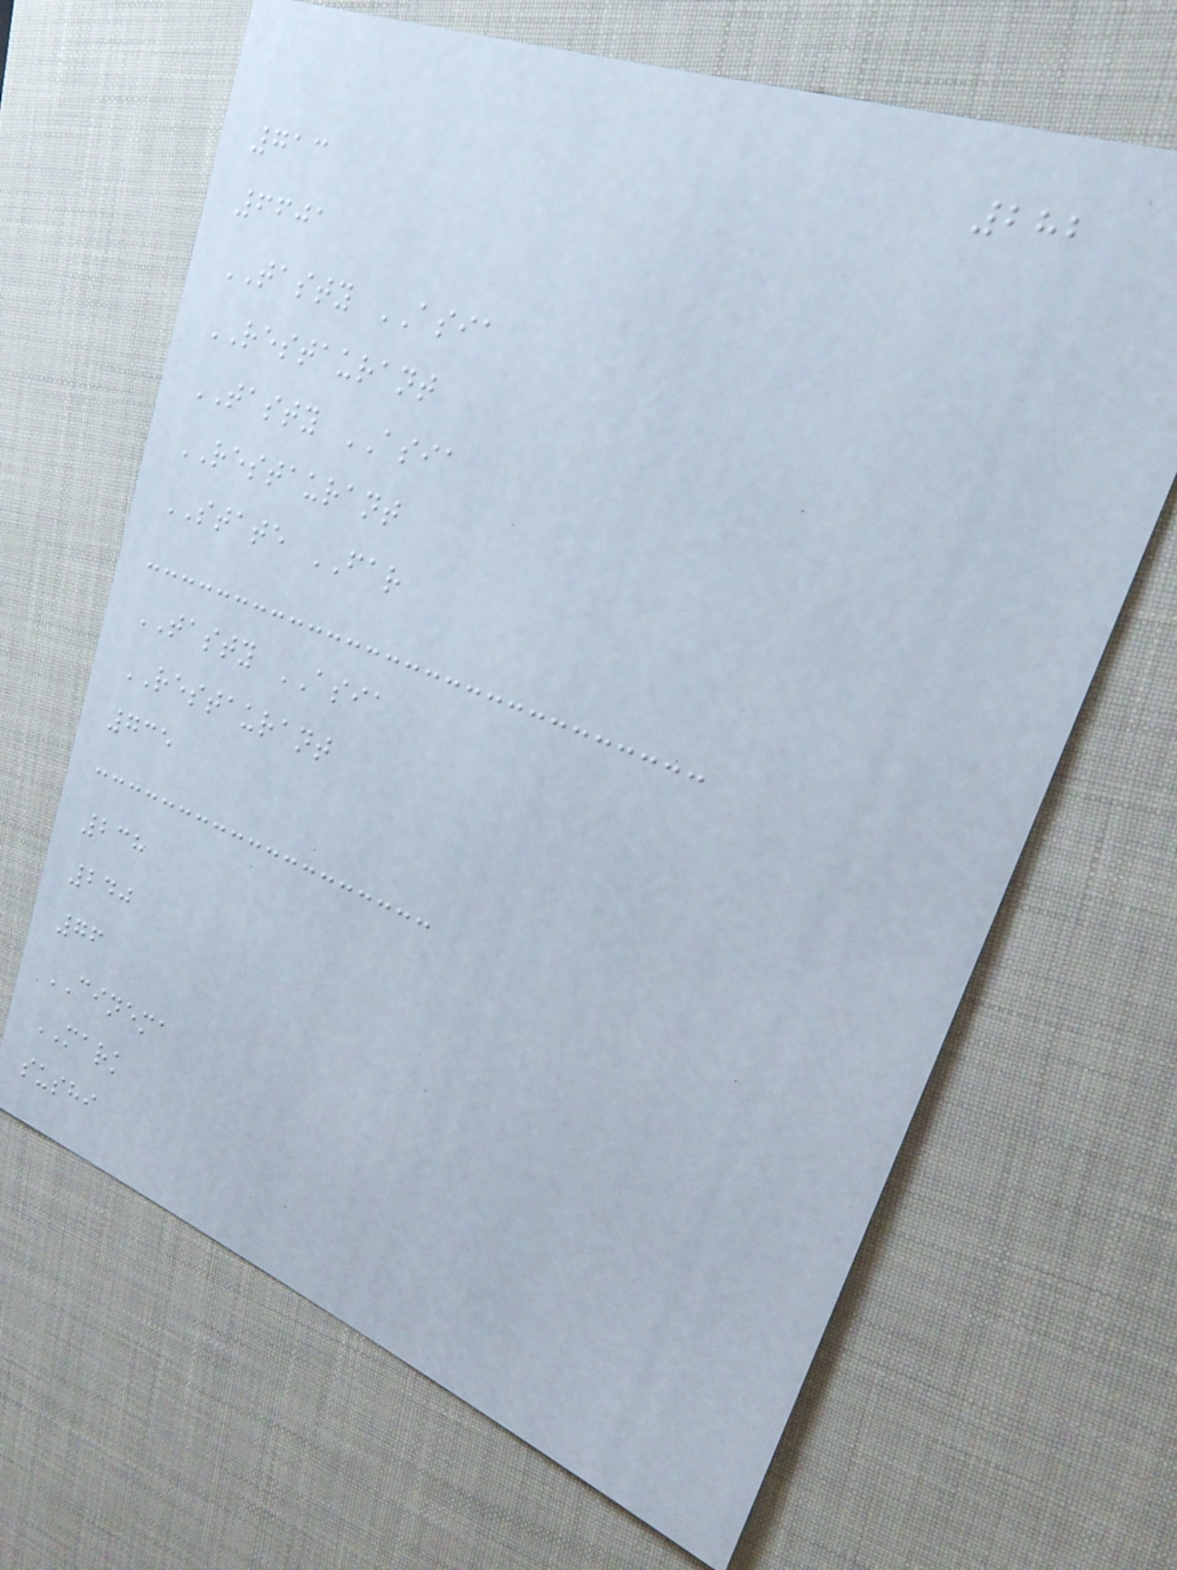282
713
6601
TASTY ASIA
RESTAURANT
TASTY ASIA
RESTAURANT
STATE FAR
TASTY ASIA
RESTAURANT
735
238
240
76
CINEMA
MARK
sushi
